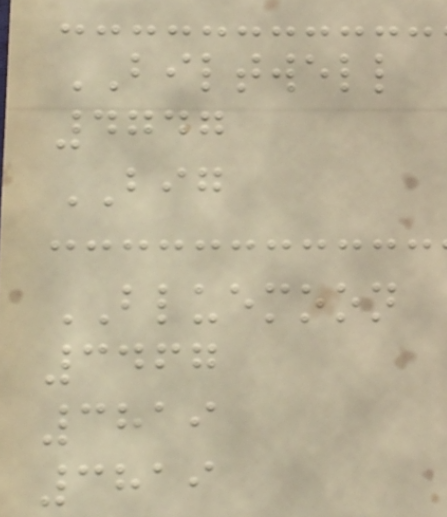BILTWELL
4747
BIG
BLUEMOON
3467
3819
3819
